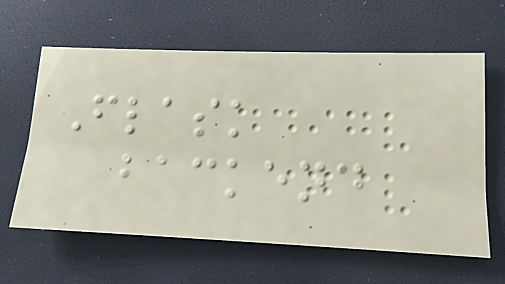Flask
backend
